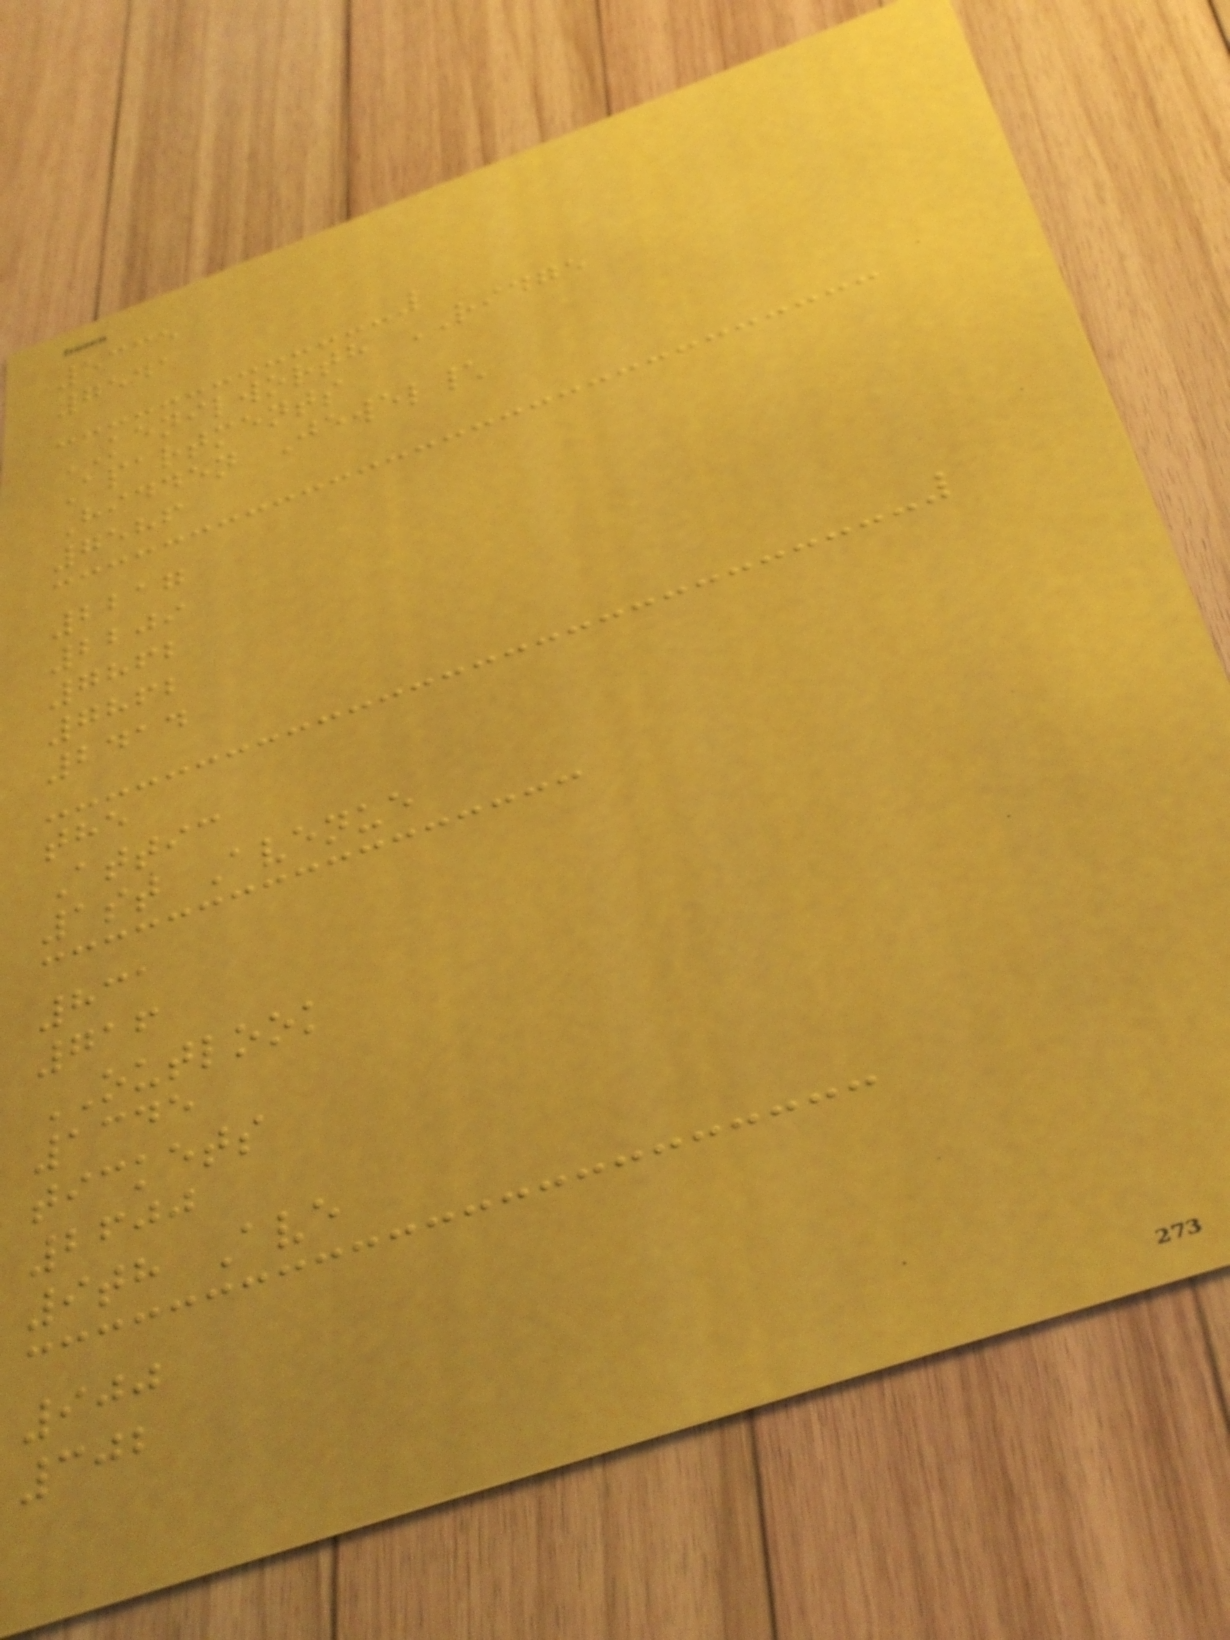5335
7541
KENILWORTH RIDGE
Apartments
Hidden Jewel\
7586
2217
2209
7862
7862
2414
the
Attic
1st Avenue
831
716
OUTLOOK
1345
tickets
2600
9th Ave
900
302
